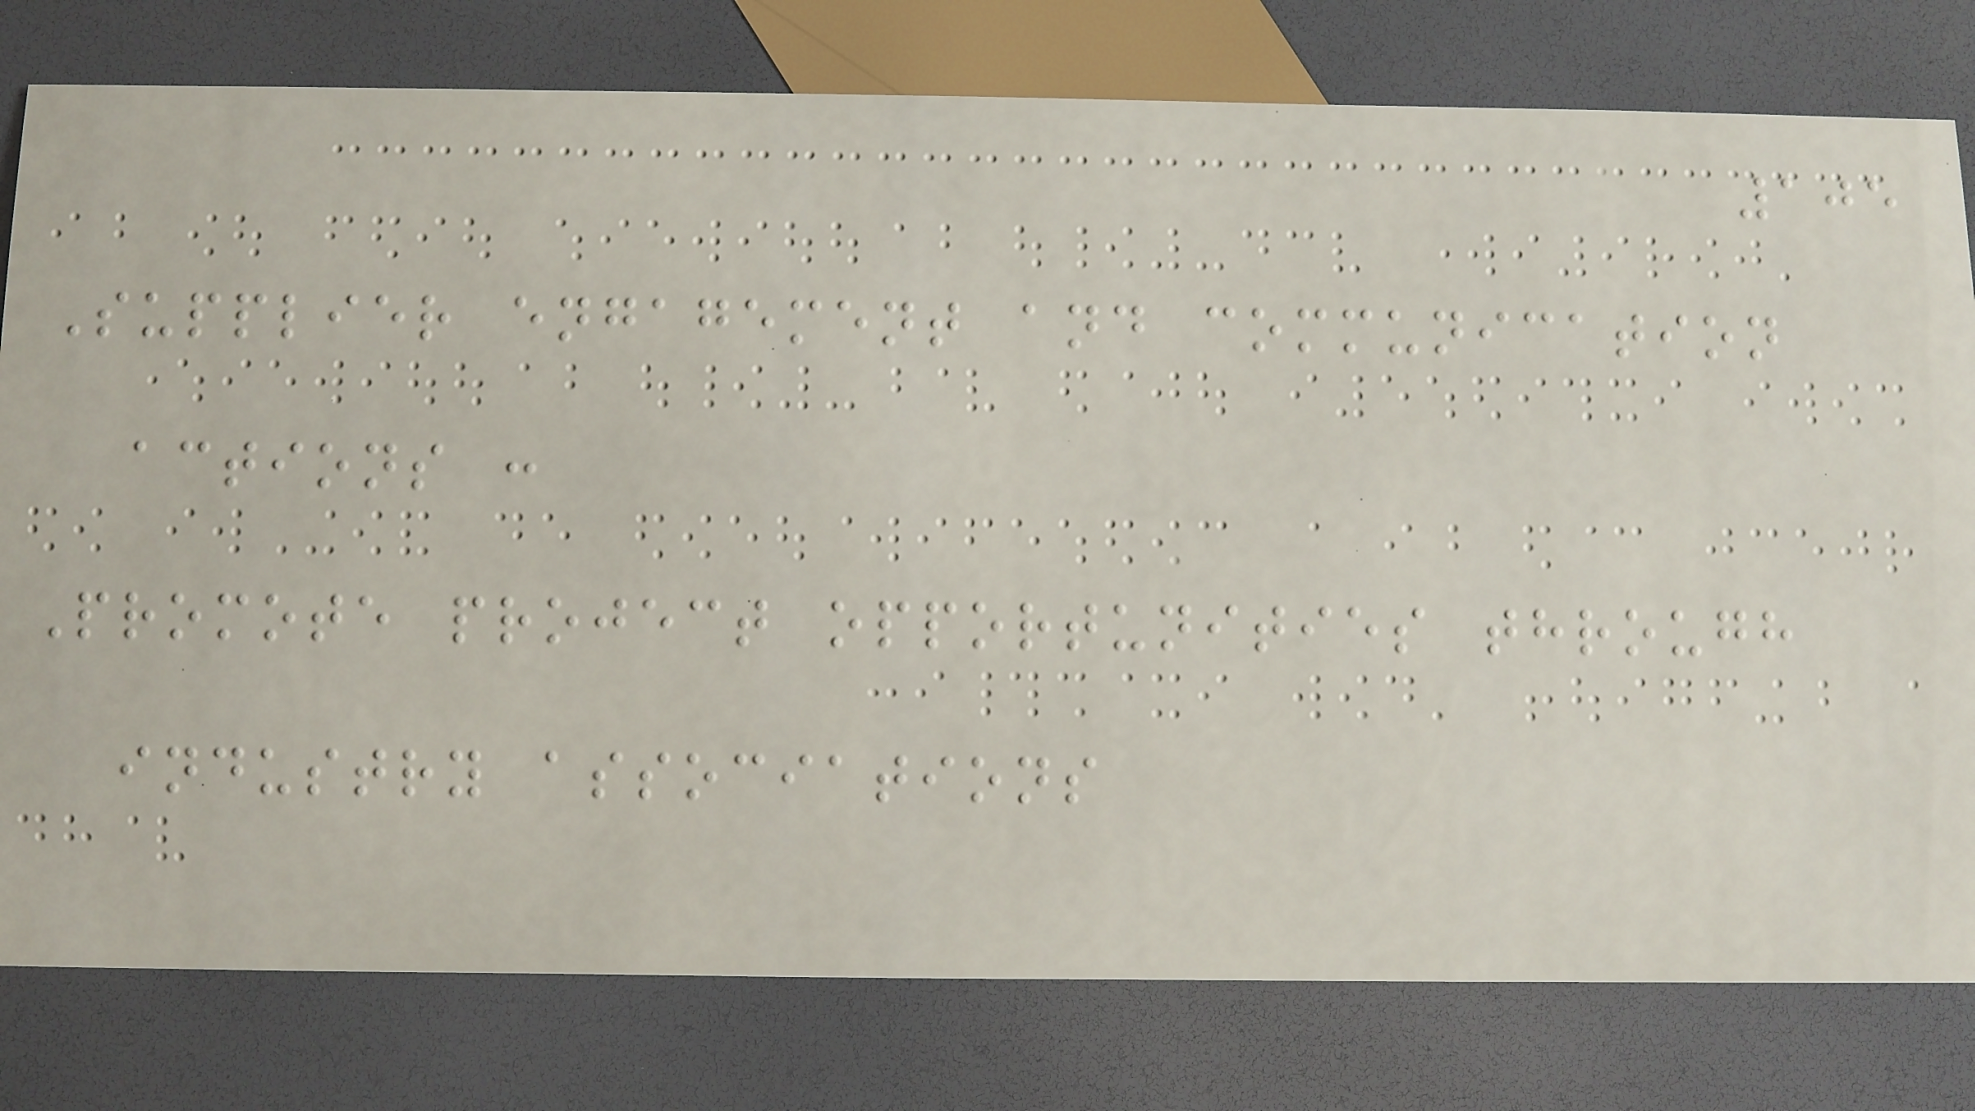105
Supplier engagement and communication
actions :
Promote project opportunities through
industry associations
